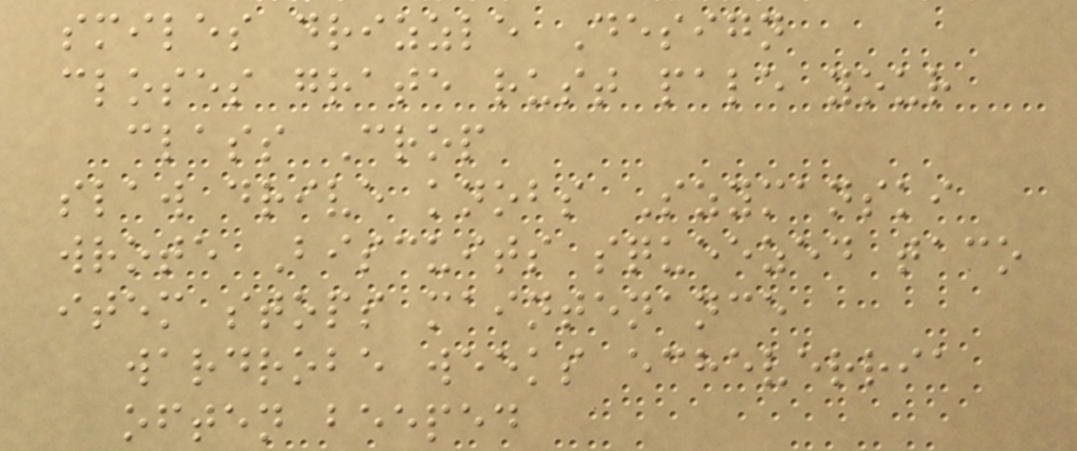smiles drizzle Design
closes grate rust pale your
class Crop
slaw drive knobs Szymanski
wrote Biscuits squeezed taco
item stops maintenance
wardrobe weeks echeverria
often beeped
